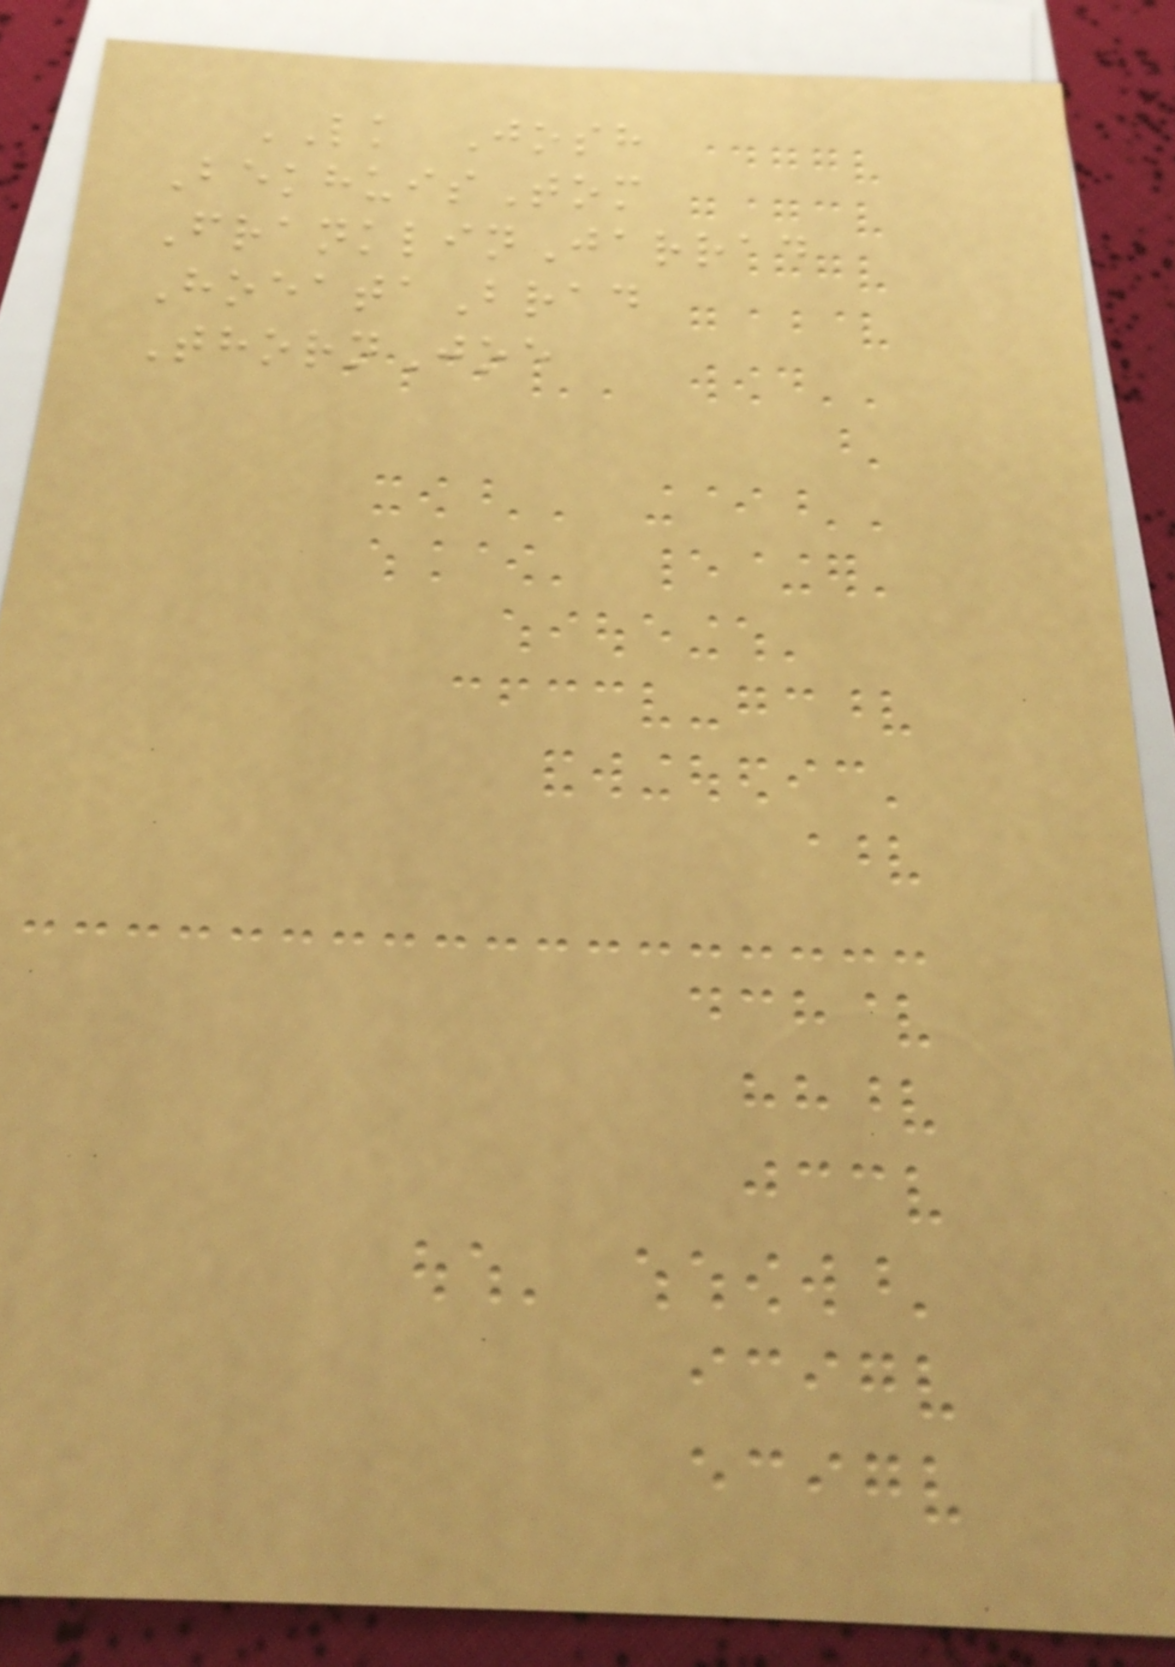LK Josh
BekhuisTom
FranklinJarrad
HoeataBrad
ThornJoe
